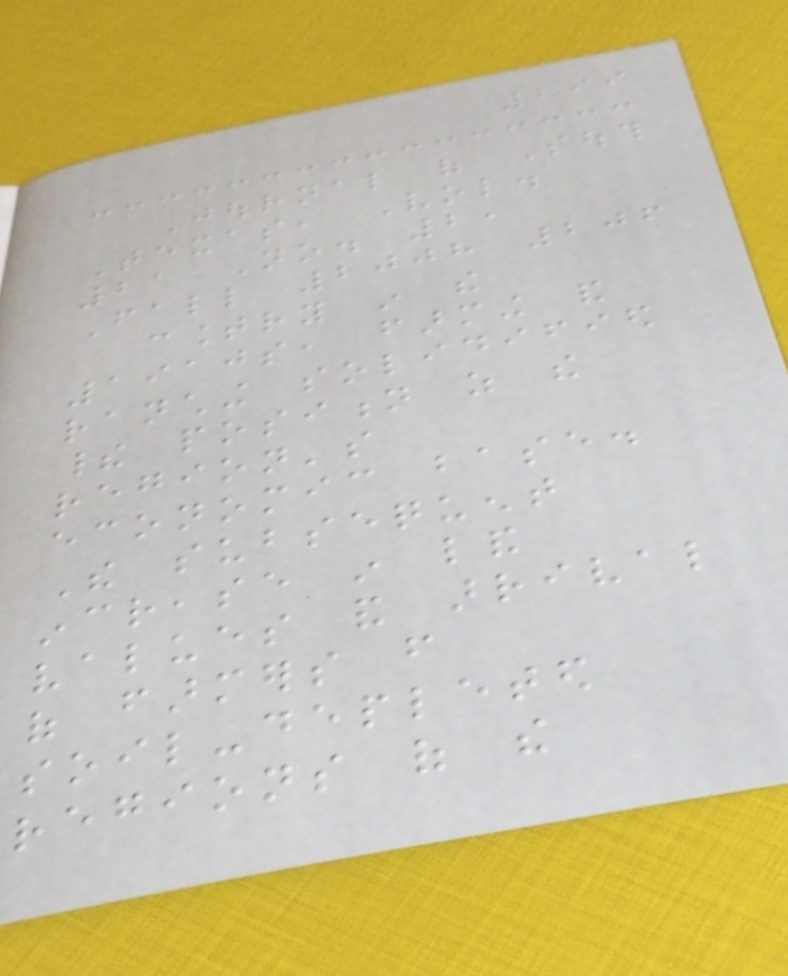299
Journal of South
Texas, Vol.
21 No. 2,
Fall 2008 206
country in the
1910s, farming and
ranching solidified
their position as the
region's
economic base.
The subsequent
increase in land
values and arrival
of farmers from
soil-depleted
regions of the
